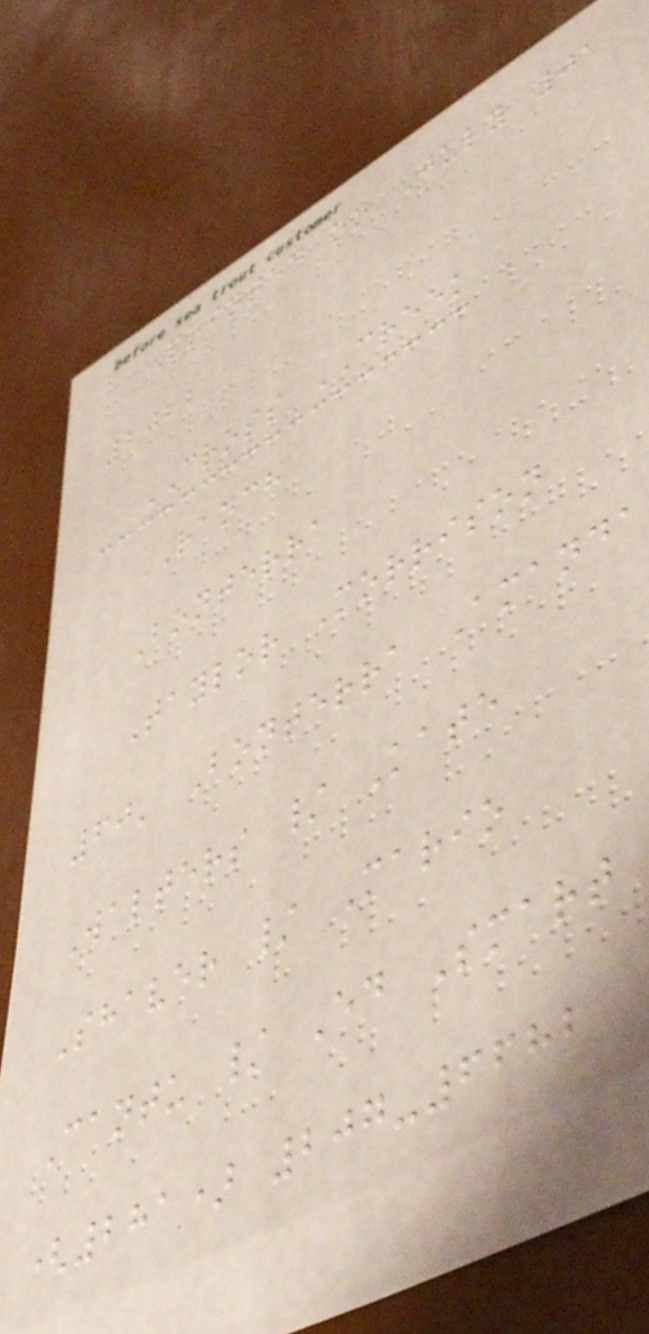Printed on July 01
2022
CROSS CREEK
RANCH
Bonterra
Taylor Morrison
60' Bonterra Amanda
Walters / Kate
Shaver / Mario
Cantu / Ed Smart
(281) 207-6682
